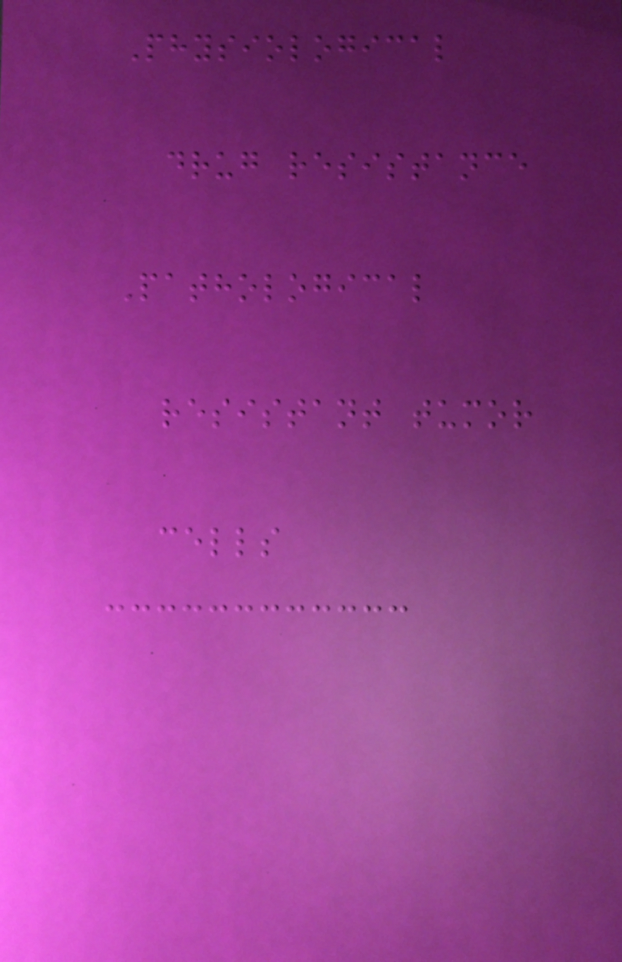Physiological
drug resistance
Pathological
resistant tumor
cells
